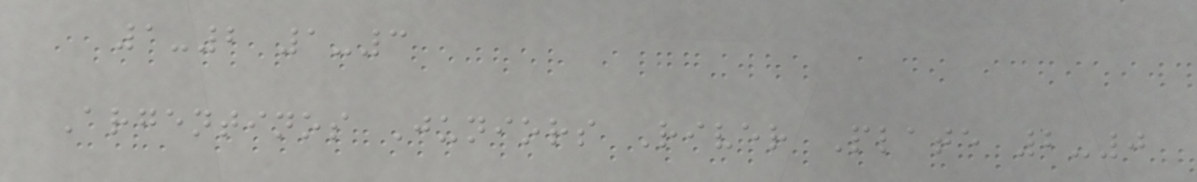1-2 1-3
Argentinos Juniors River Plate 2-0
